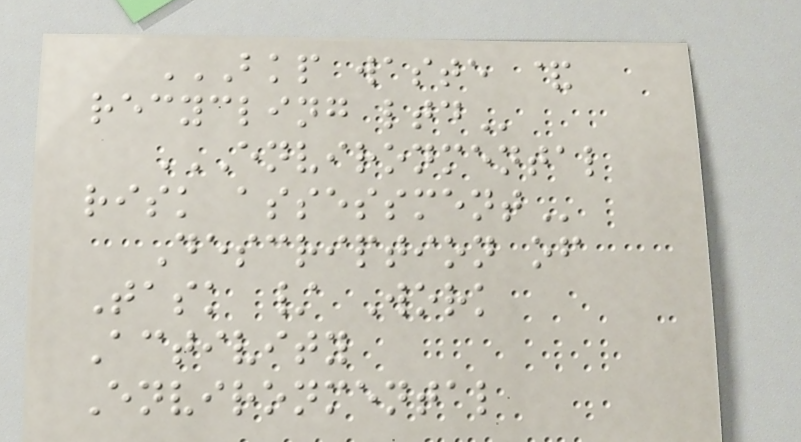BKP WASTE &
RECYCLING LTD
ENVIRONMENTAL
RISK ASSESSMENT
Description of
Task / Work
Activity
Environmental
